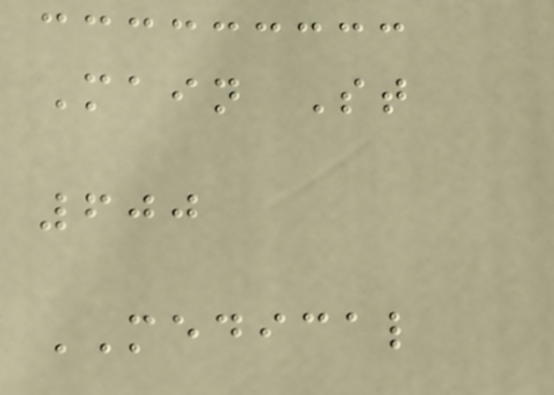Main St
600
MEDICAL
